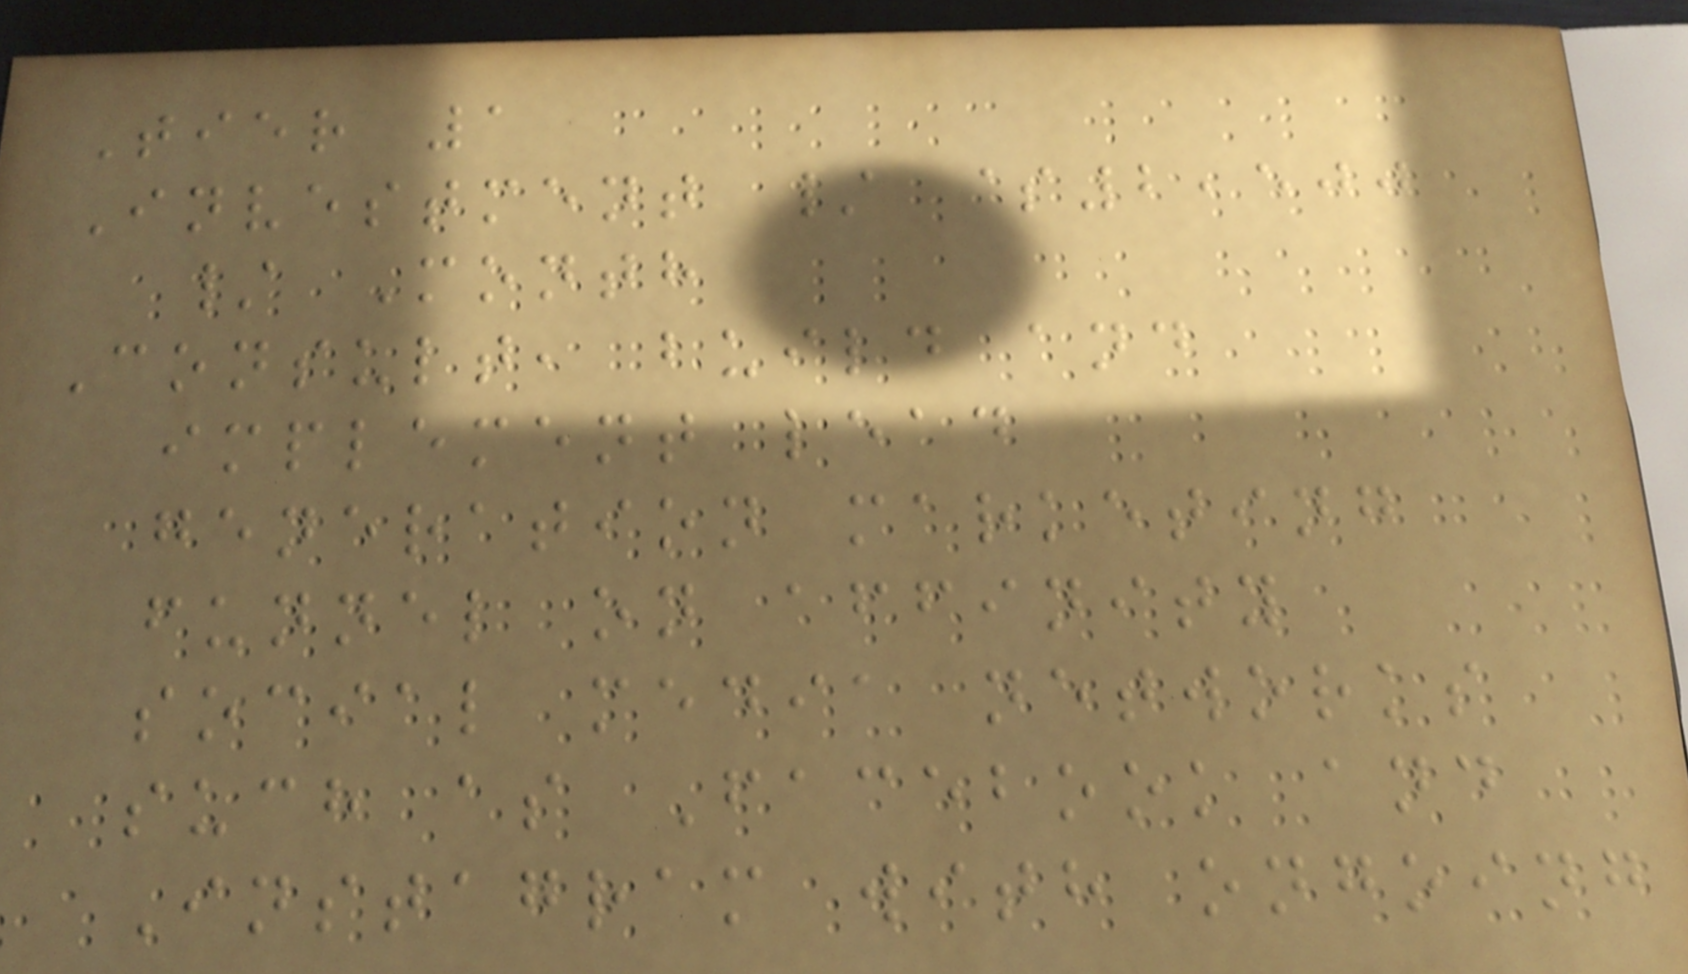Tier 1
Investment / $2,500
/ Month
Consult, build and
implement lead
generation marketing
funnel on affinity
social media networks
such as Facebook and
Instagram with ongoing
